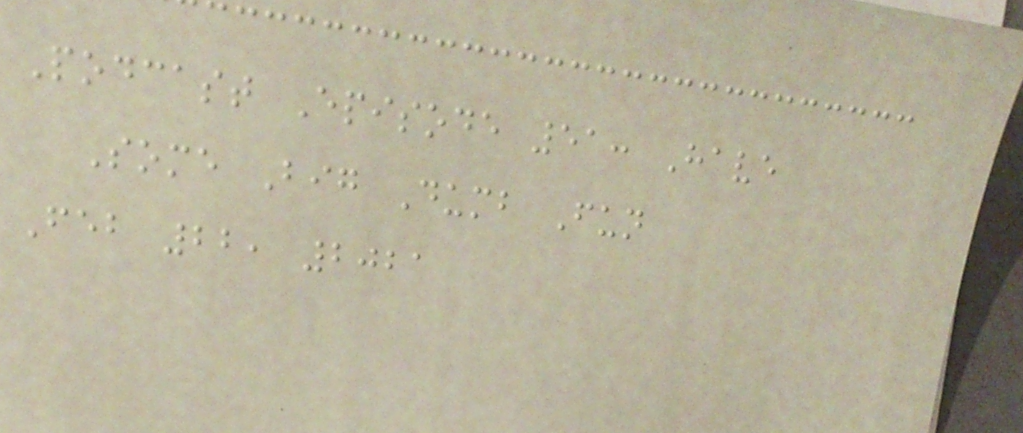Podcast Episode 51: Have
Some Big Dumb Fun
Feb 22, 2021
